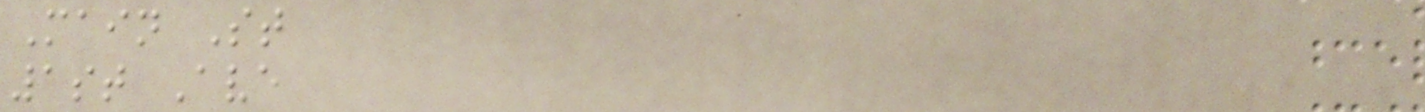Main St
1st Ave
